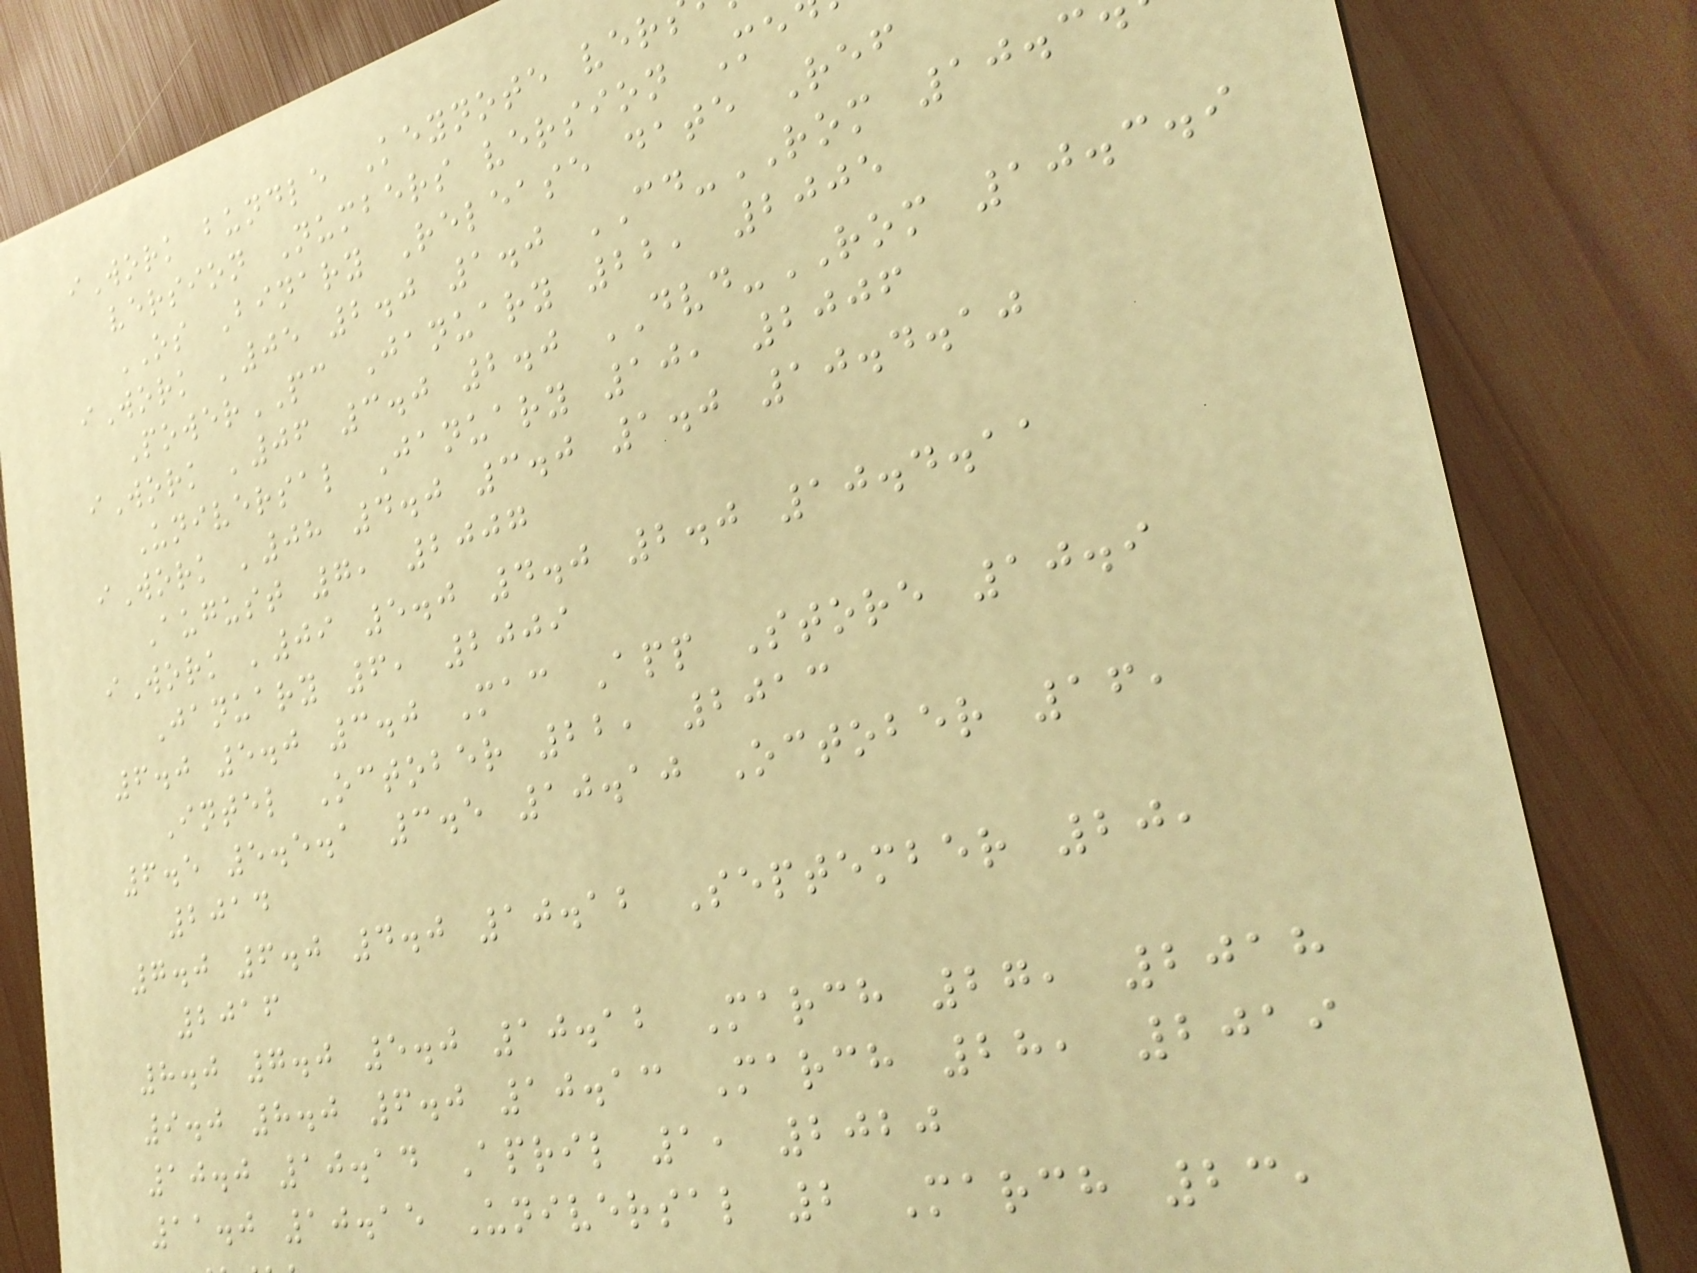iWork bundle Keynote ver
version Numbers version Me
OS Binary Release date Ref
iWork '05 2.0 1.0 CD-ROM 10.3
PowerPC January 22, 2005
iWork '06 3.0 2.0 DVD-ROM 10.3.9
Universal January 10, 2006
iWork '08 4.0 3.0 1.0 10.4.10
August 7, 2007
iWork '09 5.0 4.0 2.0 10.4.11
January 6, 2009
6.0 5.0 3.0 Mac App Store 10.9
Intel October 22, 2013
6.5 5.5.1 3.5 10.10 October 16,
2014
7.0 6.0 4.0 10.12 September 20,
2016
8.0 7.0 5.0 10.12 March 27, 2018
9.0 8.0 6.0 10.13 March 28, 2019
10.0 10.14 April 1, 2020
11.0 10.15 Universal 2 March 23,
